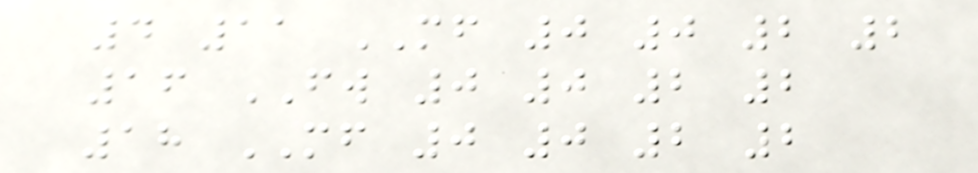4 11 MF 0 0 2 2
16 FW 0 0 2 2
18 MF 0 0 2 2
